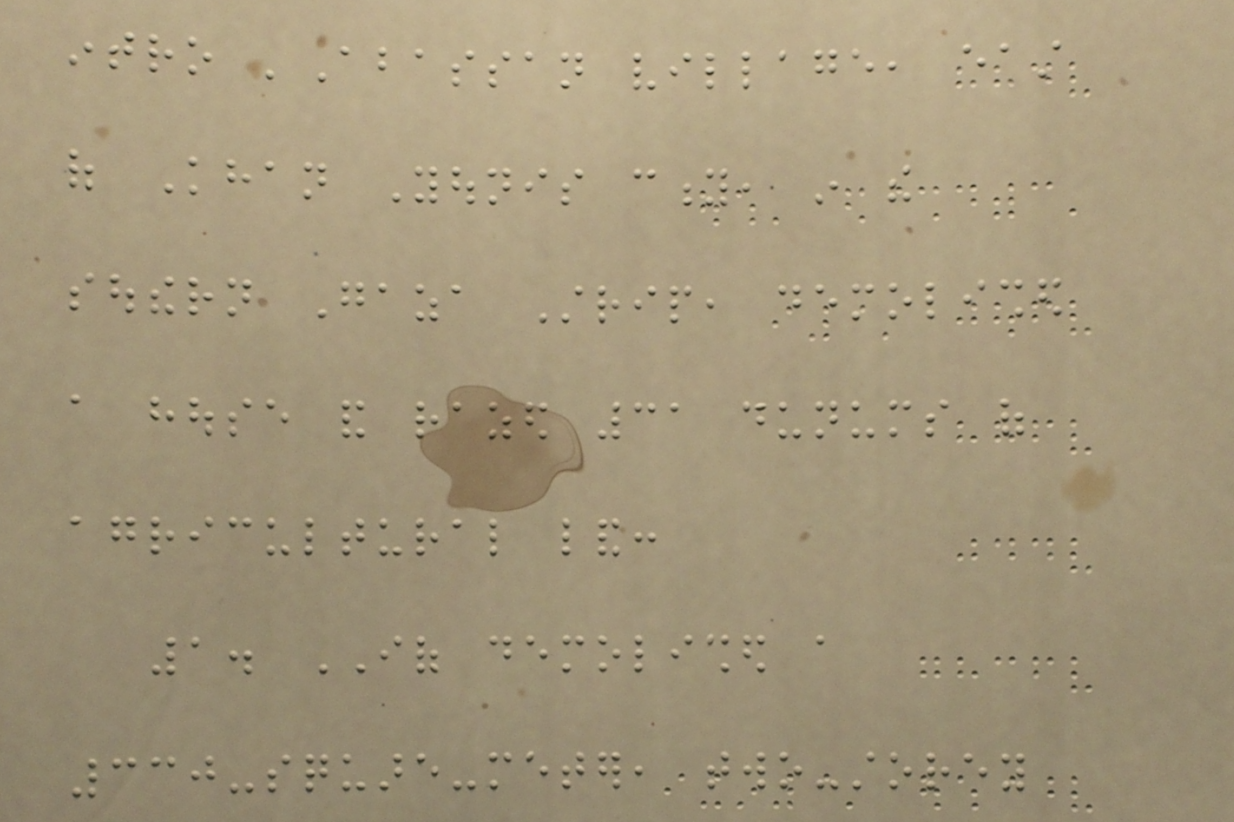intro 'Abassan village, east
of Khan Younis city, in the
southern Gaza Strip, demolished
a house and razed 31 dunums of
agricultural land:
1. IOF demolished a
330-square-meter, two-storey
